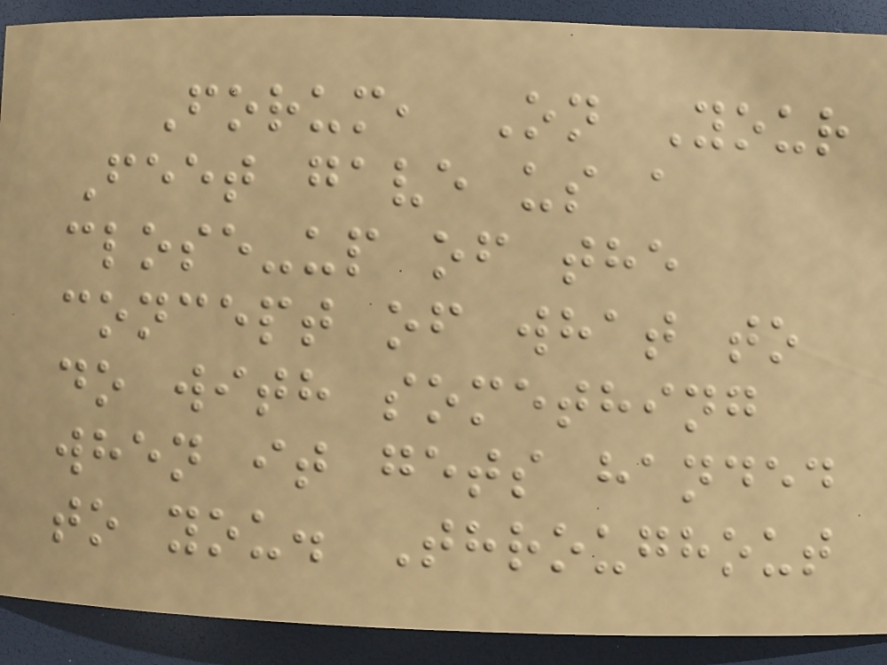Forum, On Your
Feet gave us a
close-up of the
concept of what to
do with something
when it gets handed
to you. Throughout
